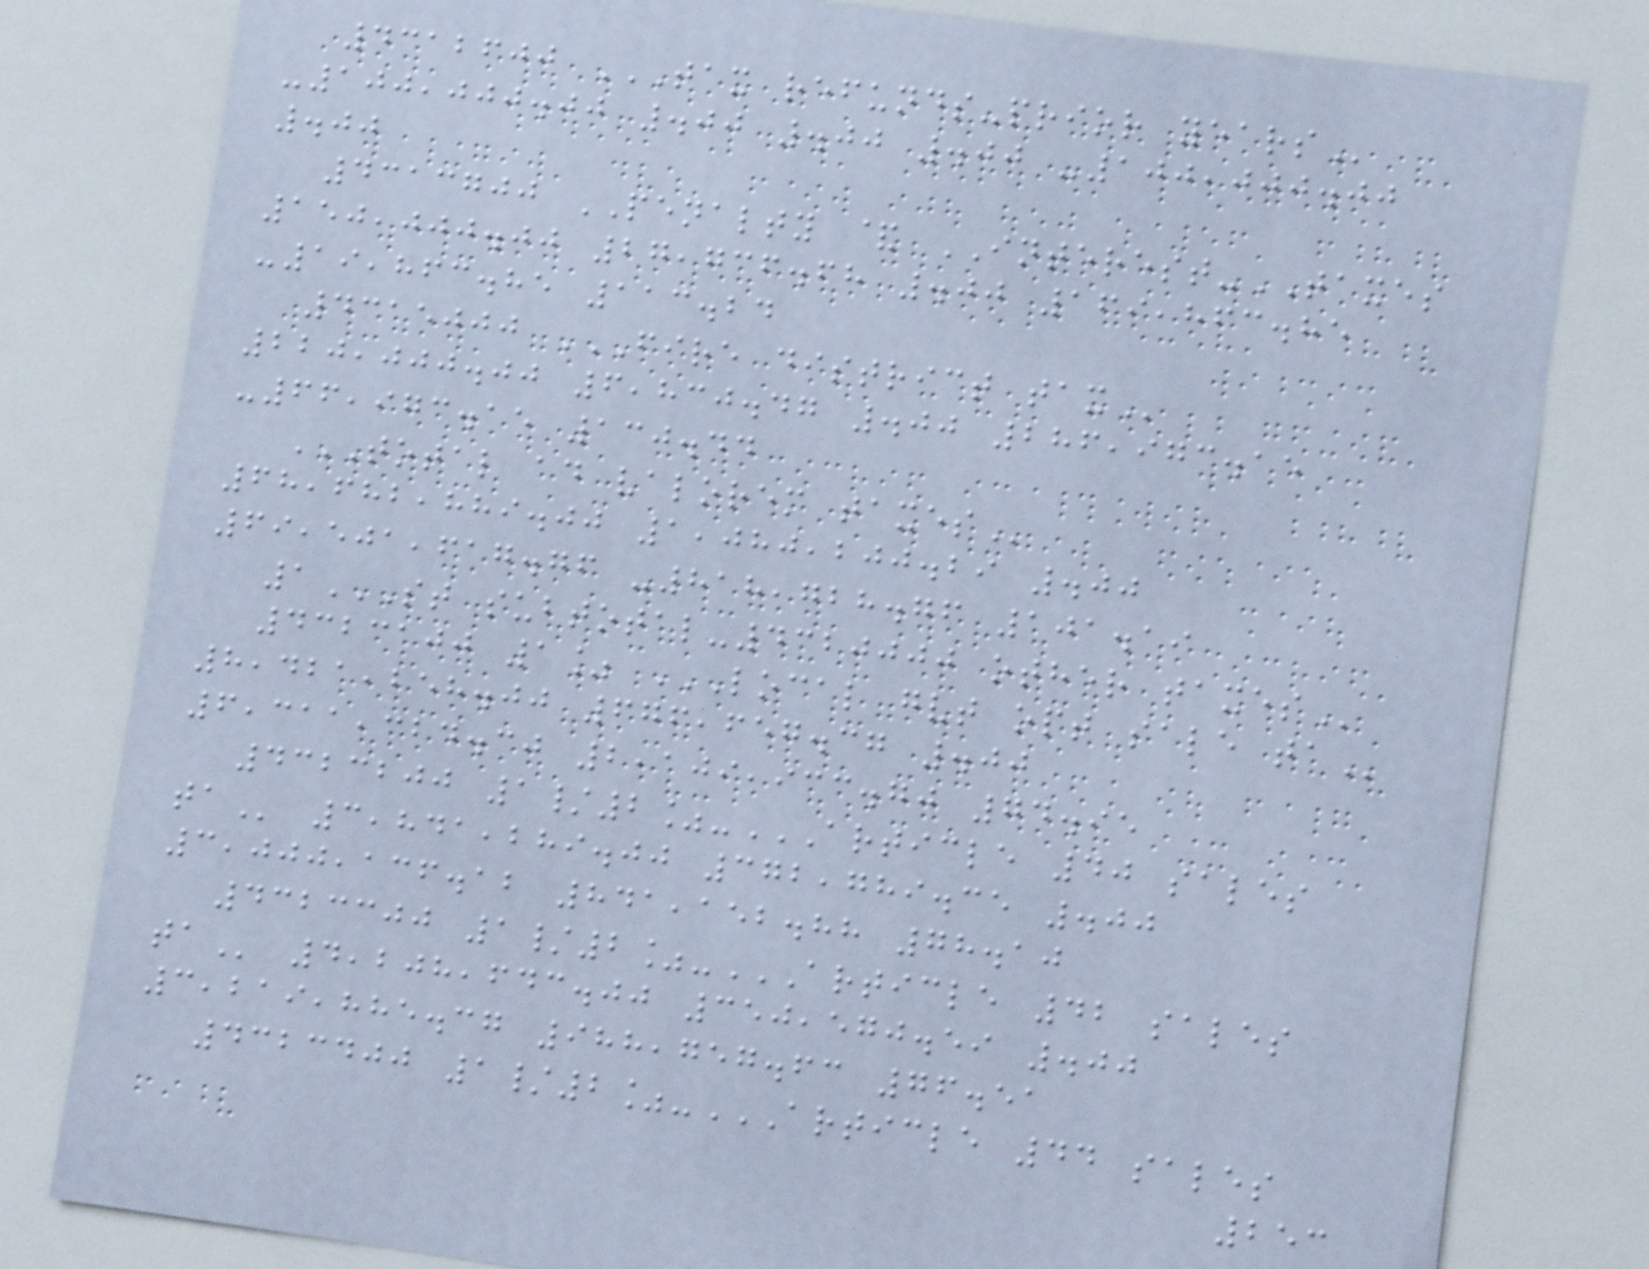4312600 TAX REFUNDS-PRIOR YEARS
-100,000.00 .00 .00 .00 -100,000.00
.00
4313700 PENALTY & INTEREST-TAXES
150,000.00 27,736.68 .00 169,863.85
-19,863.85 113.24
4315000 FIRE DISTRICT TAX
220,000.00 6,830.47 .00 286,973.15
-66,973.15 130.44
TOTAL AD VALOREM TAXES
68,682,889.00 1,080,200.29 .00
69,501,617.76 -818,728.76 101.19
1ST SUBTOTAL-4320000 OTHER TAXES
4323100 1% LOCAL GVT OPT SALE TA
8,421,258.00 676,657.37 .00
6,311,324.30 2,109,933.70 74.95
4323200 1/2%-ARTICLE 40 SALES
TA 3,841,289.00 372,789.35 .00
3,000,136.12 841,152.88 78.10
4323300 1/2%-ARTICLE 42 SALES
TA 4,208,643.00 350,570.59 .00
3,219,885.37 988,757.63 76.51
4323400 1/2%-ARTICLE 44 SALES
253
